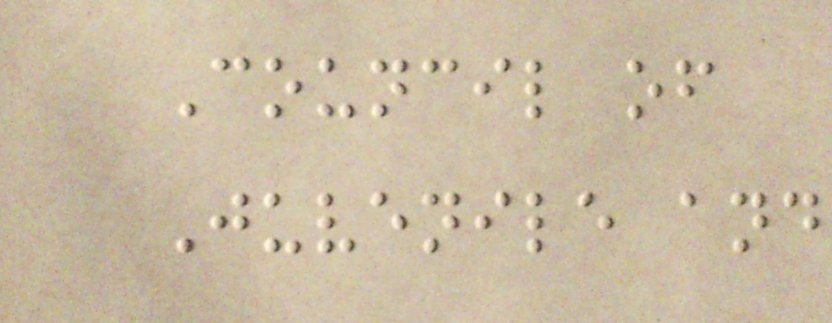Council of
Juvenile and
